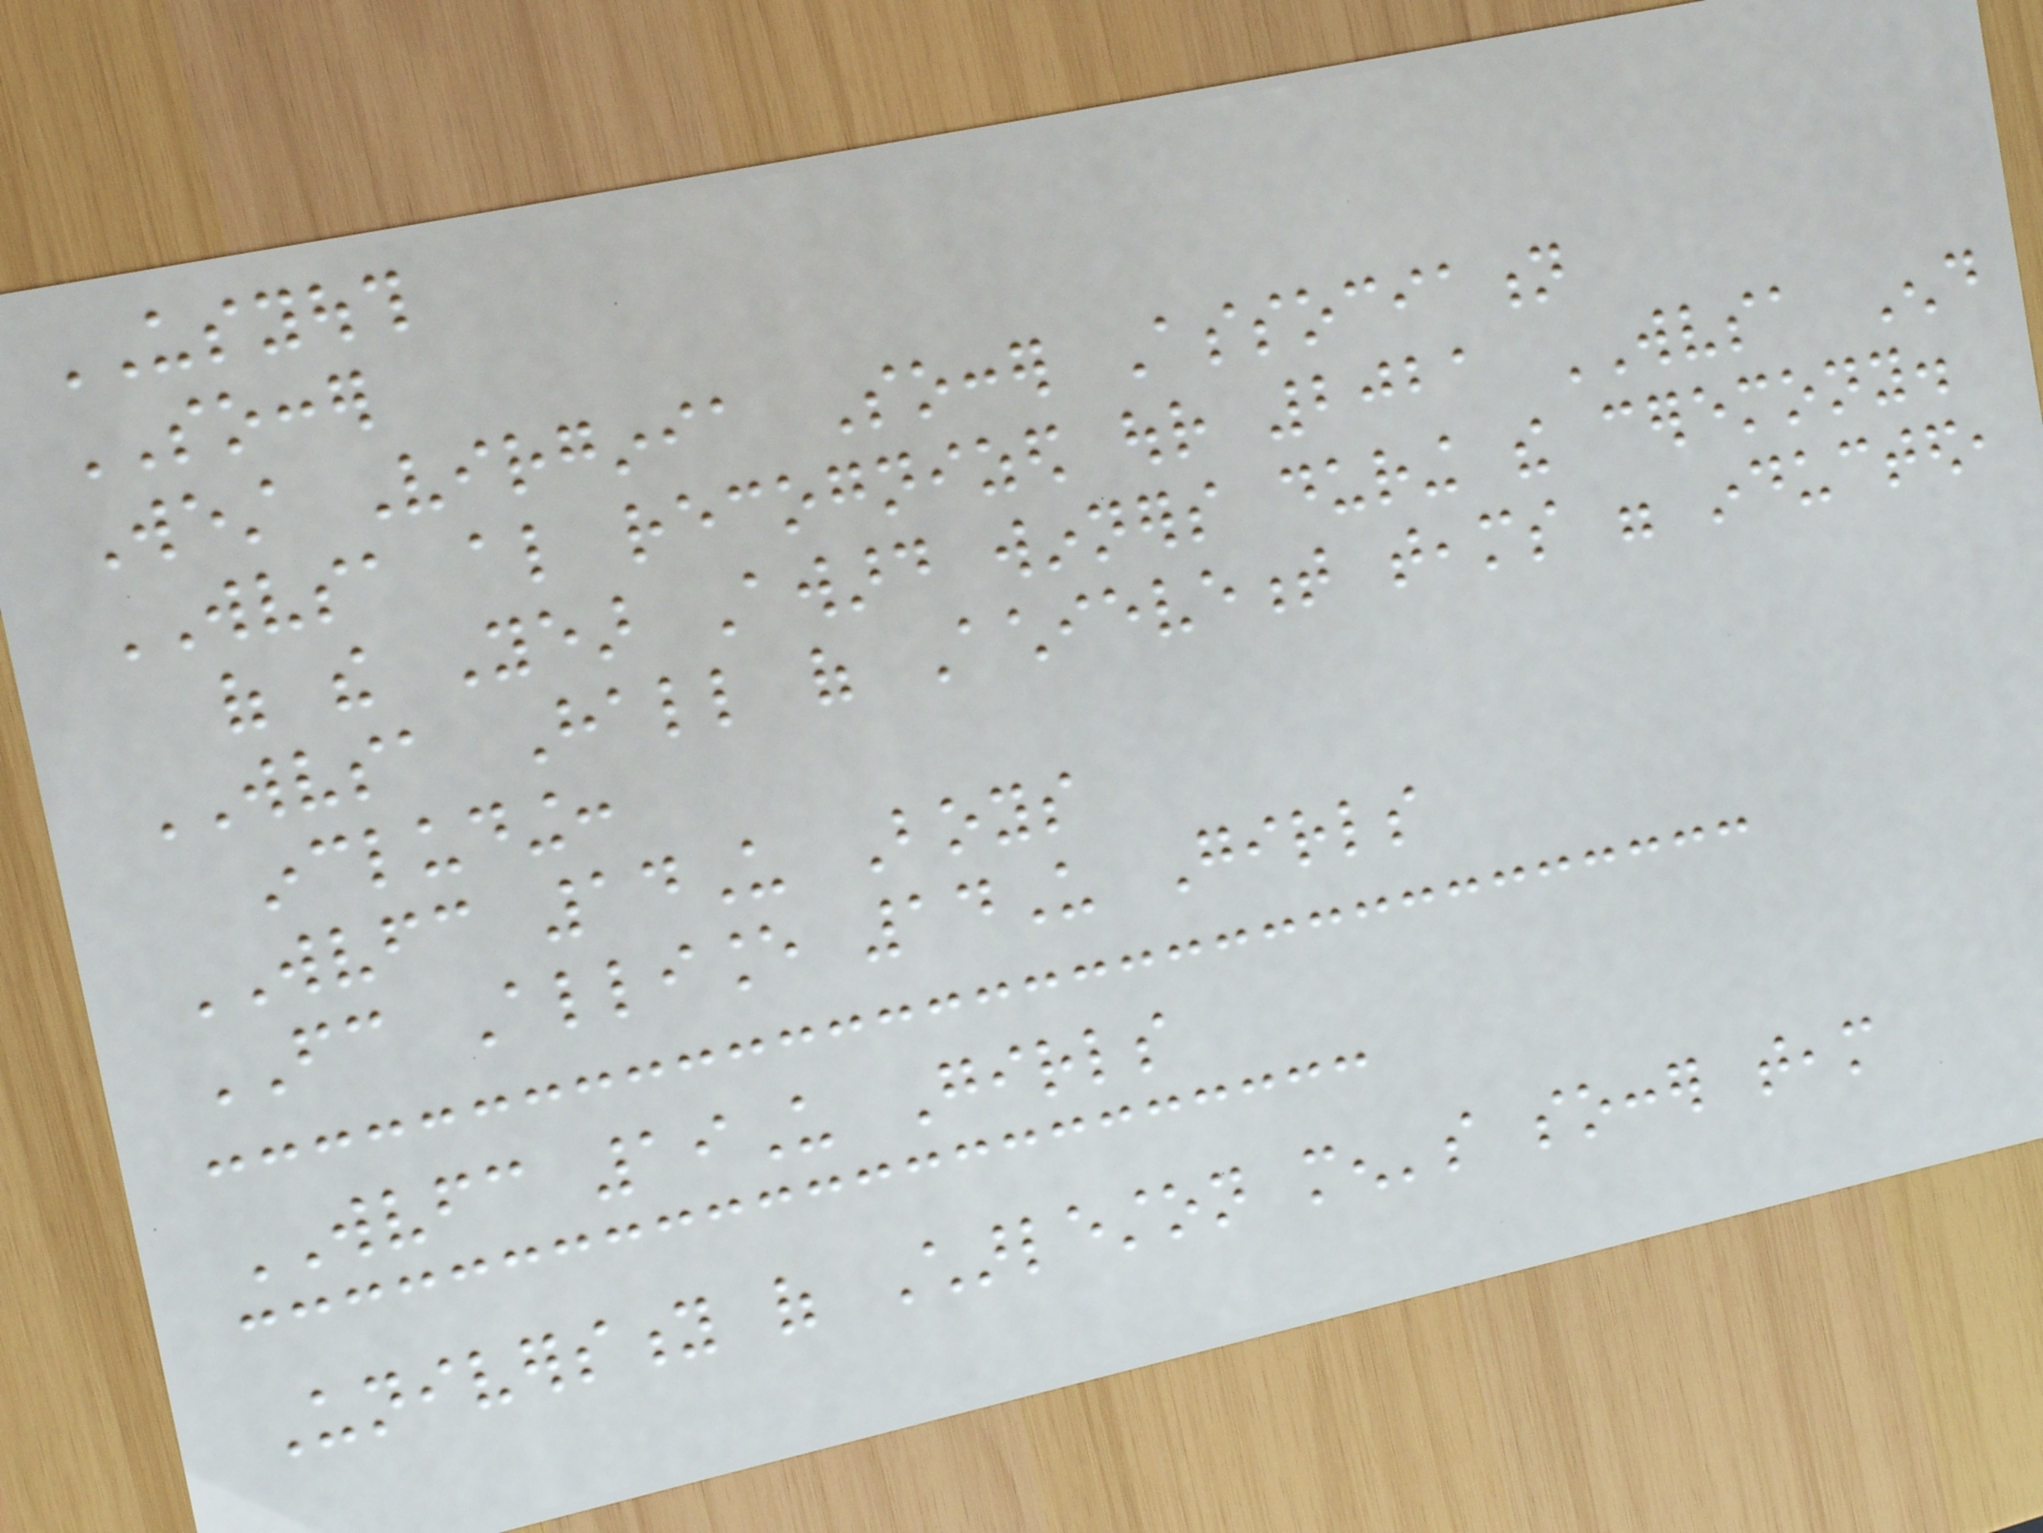USYOUTH
SOCCER
West Virginia Soccer Association
WVSA also recognized our 2021 WVSA End
of the Year Award winners during the ceremony.
WVSA Hall of Achievement teams were inducted,
including:
WVFC 14U Boys
FC Alliance 14U Girls
WVFC 19U Girls
University of Charleston men's soccer team
